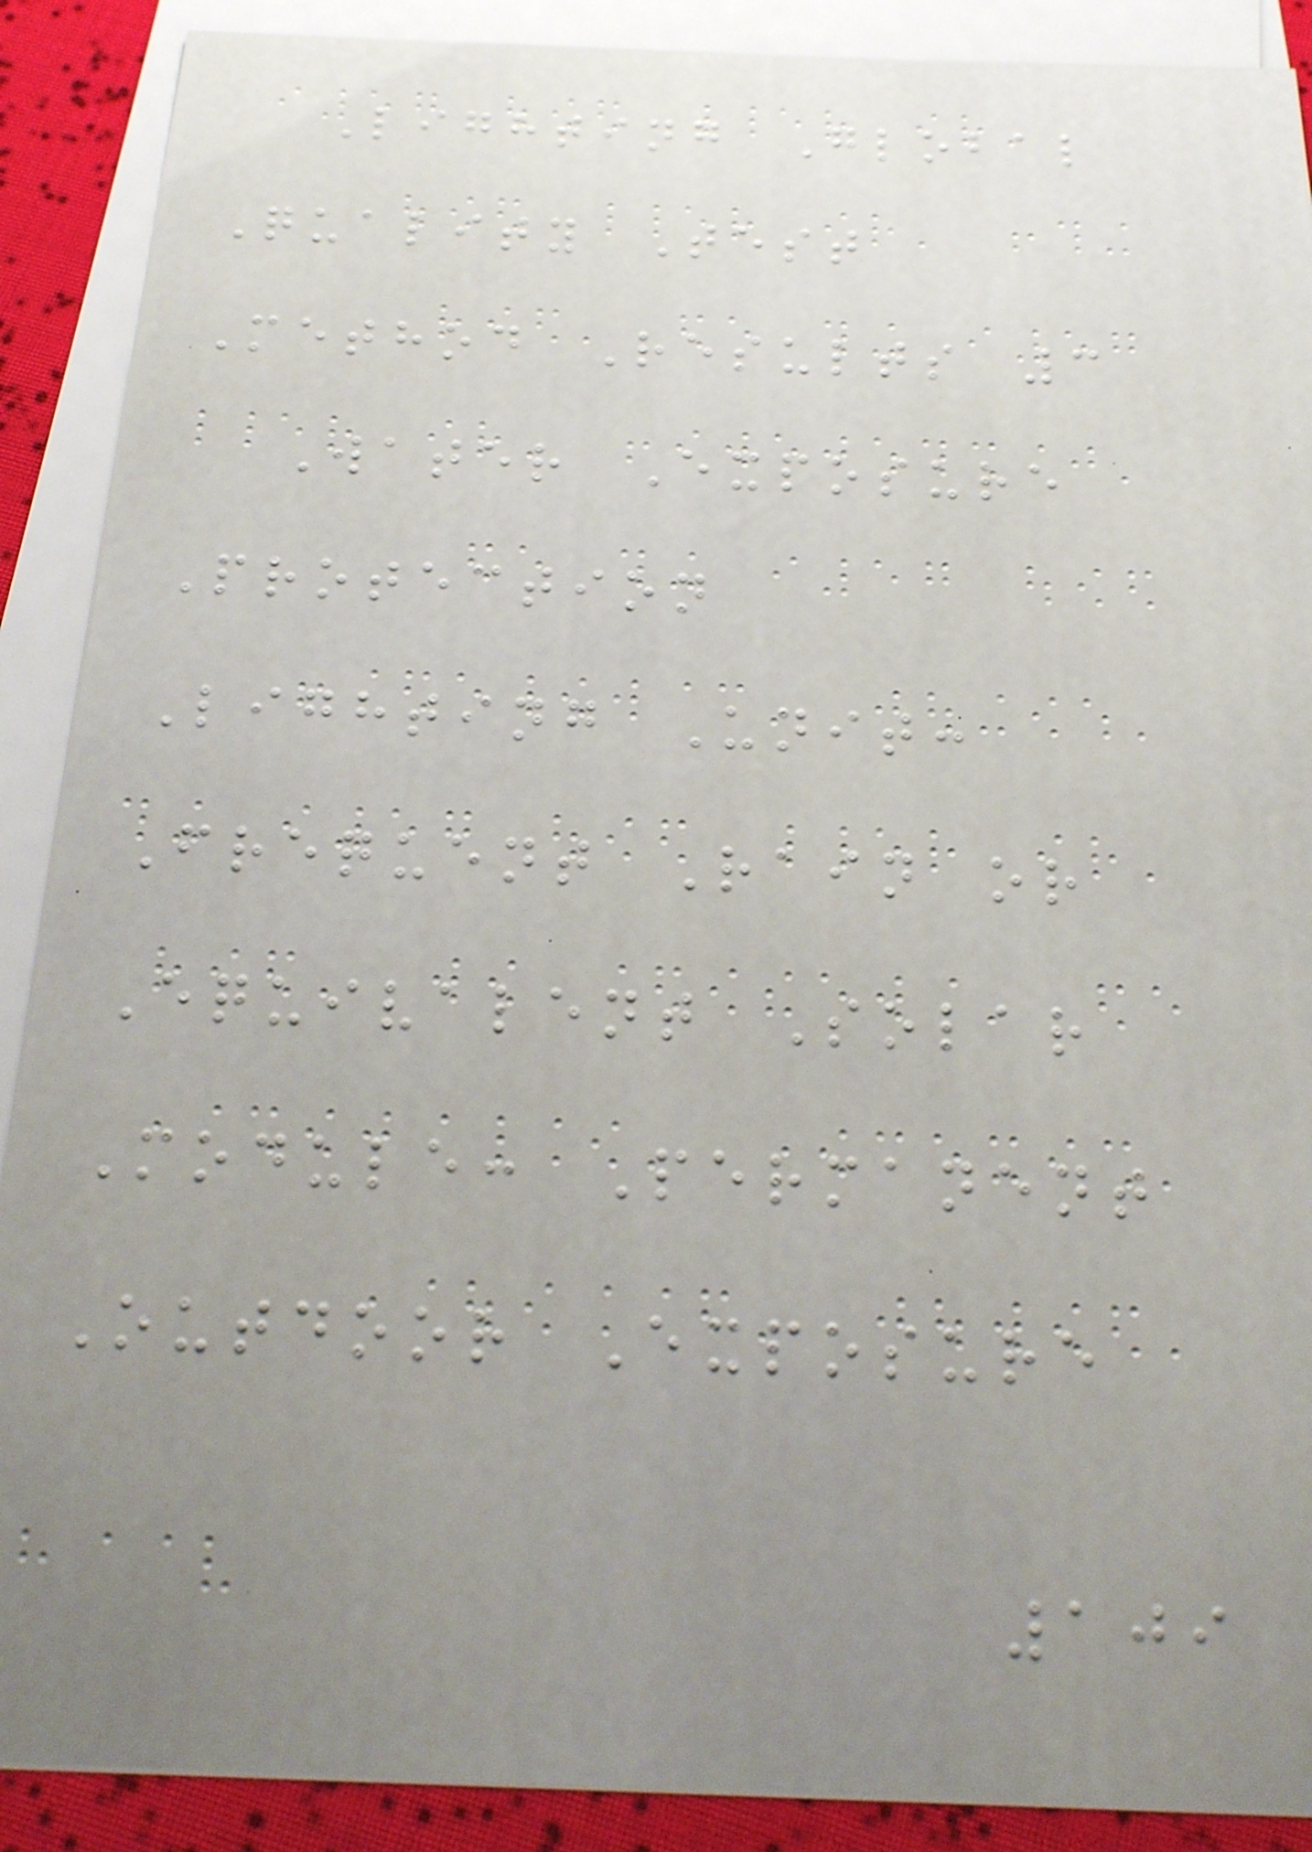Lighting Global
Quality Test
Method Results 3
Water Exposure
Protection
Lighting Unit:
Frequent Rain or
Equivalent Solar
Module: Permanent
Outdoor Exposure
109
